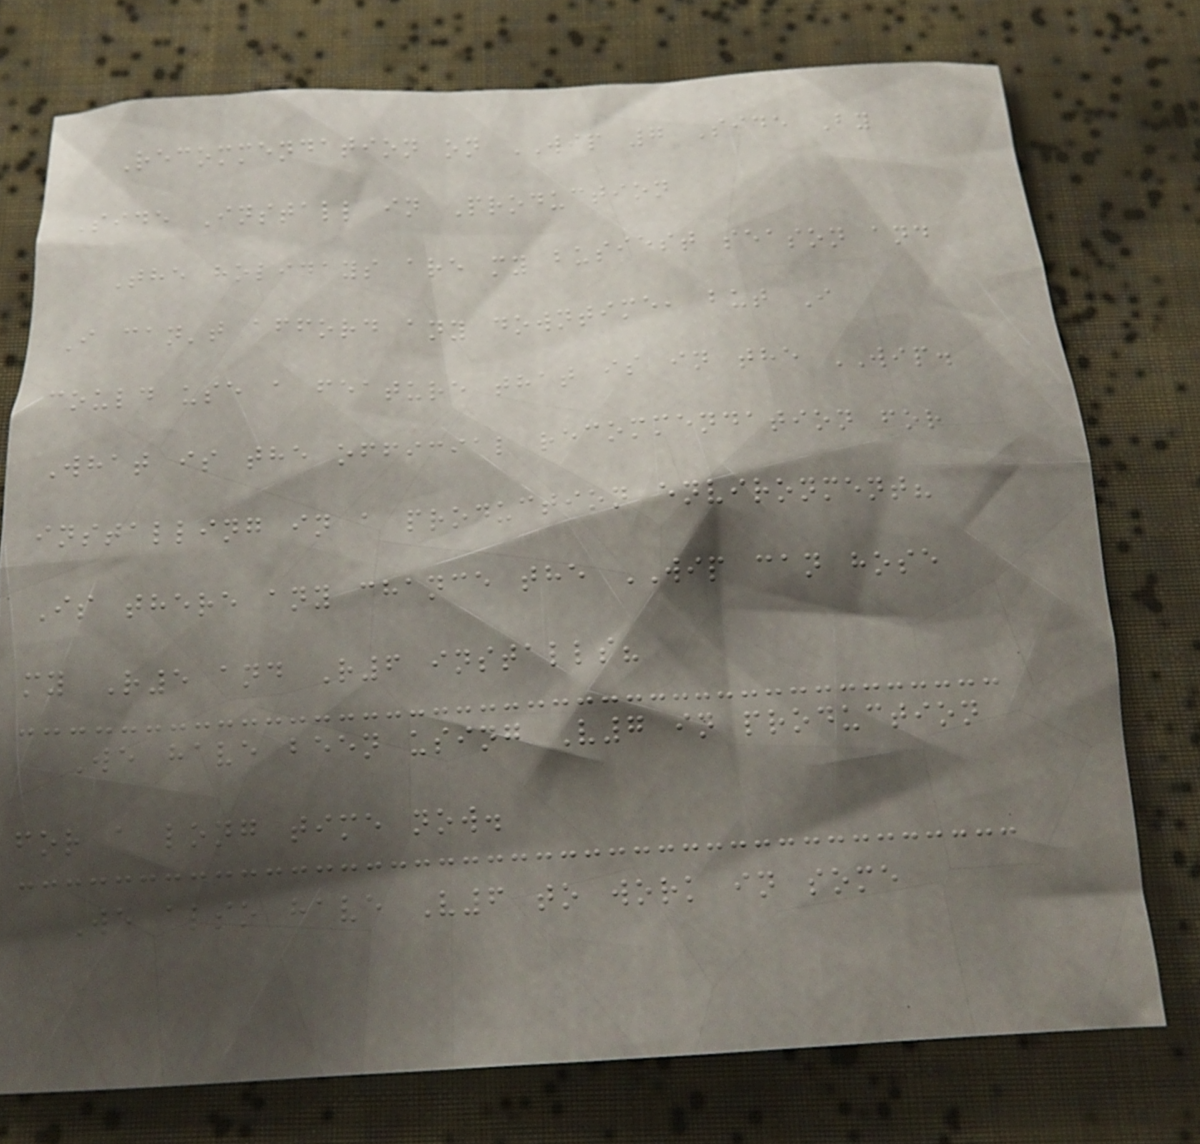Recommendation on WIP 7 Side By
Side Install in Production
The holidays are my busiest season and
I can't afford any downtime, but I
could use a feature that is in the WIP.
What is the official recommendation for
installing in a production environment?
Is there any chance the WIP can hose
my R5 and R6 installs?
We have been using V7 in production
for a long time now.
We also have V6 to work in some
